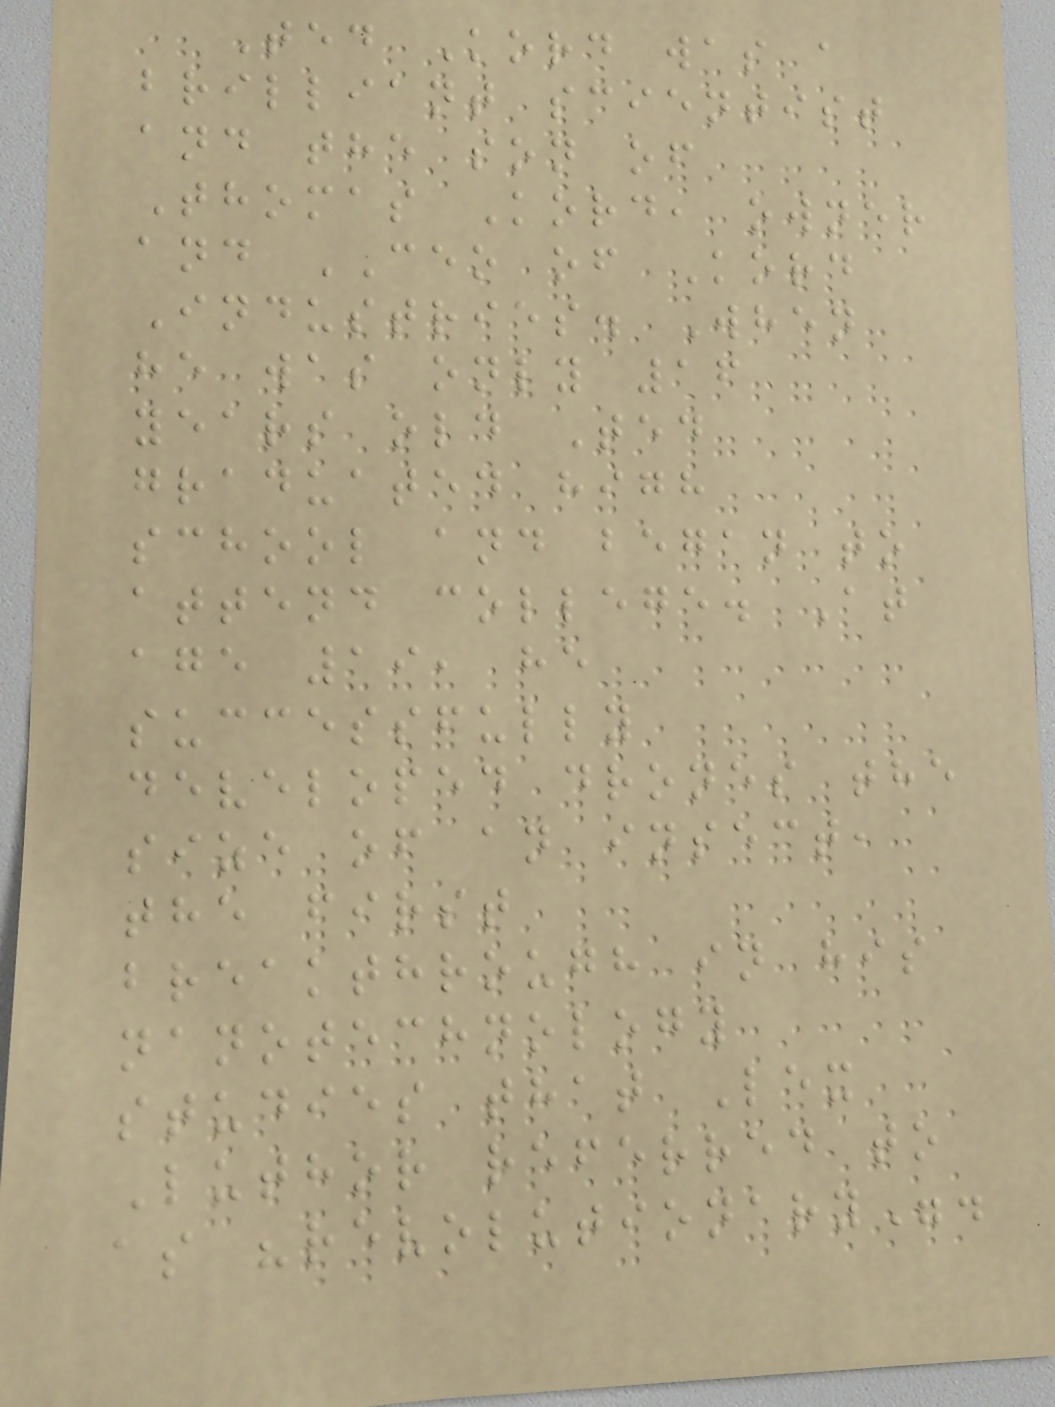Ted Kord was a
brilliant scientist
and the son of
Thomas Kord, owner
and CEO of Kord
Industries. When
he was only 16
years old Ted
graduated high
school and began to
attend college. At
age 19, he
successfully
developed drones the
size of an insect,
the first
breakthrough in his
nanotechnology
studies that Lex
Luthor referred to
as "revolutionary".
